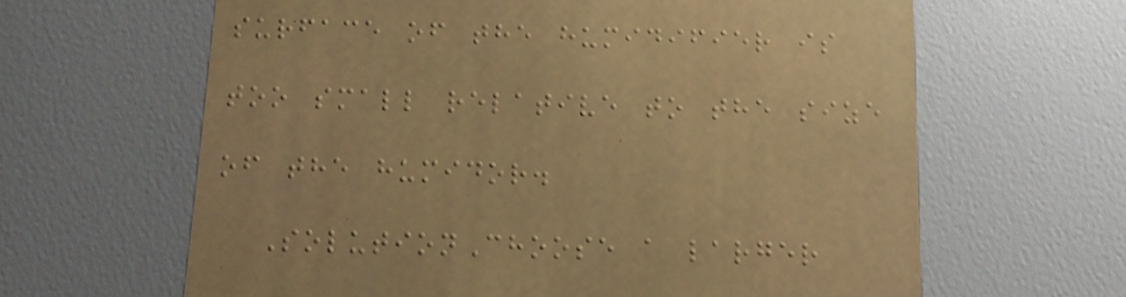surface of the humidifier is
too small relative to the size
of the humidor.
SolutionChoose a larger
